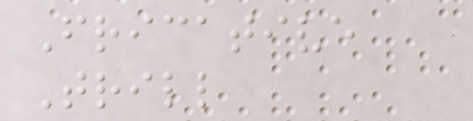Fricative
Trill
